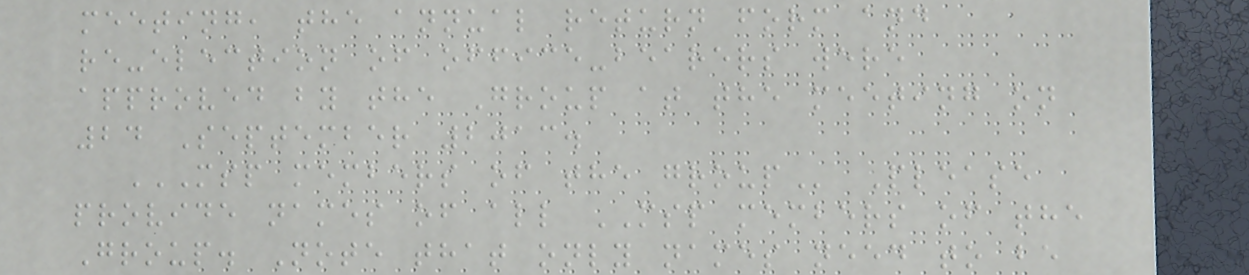meeting, the annual return form and
re-election of office-bearers were
approved by the Group at the meeting on
24 September 2013.
MSP MEMBERS OF THE GROUP Please
provide names of all MSP members of the
Group. Note that only names need to be
